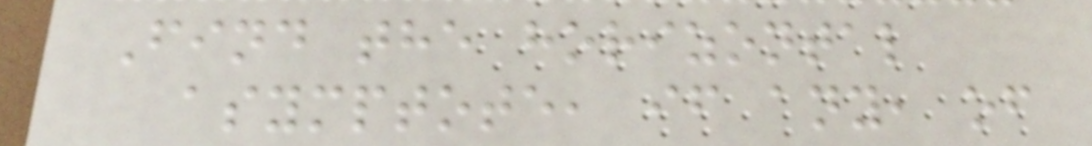Find the horizontal
asymptote, if any, of
